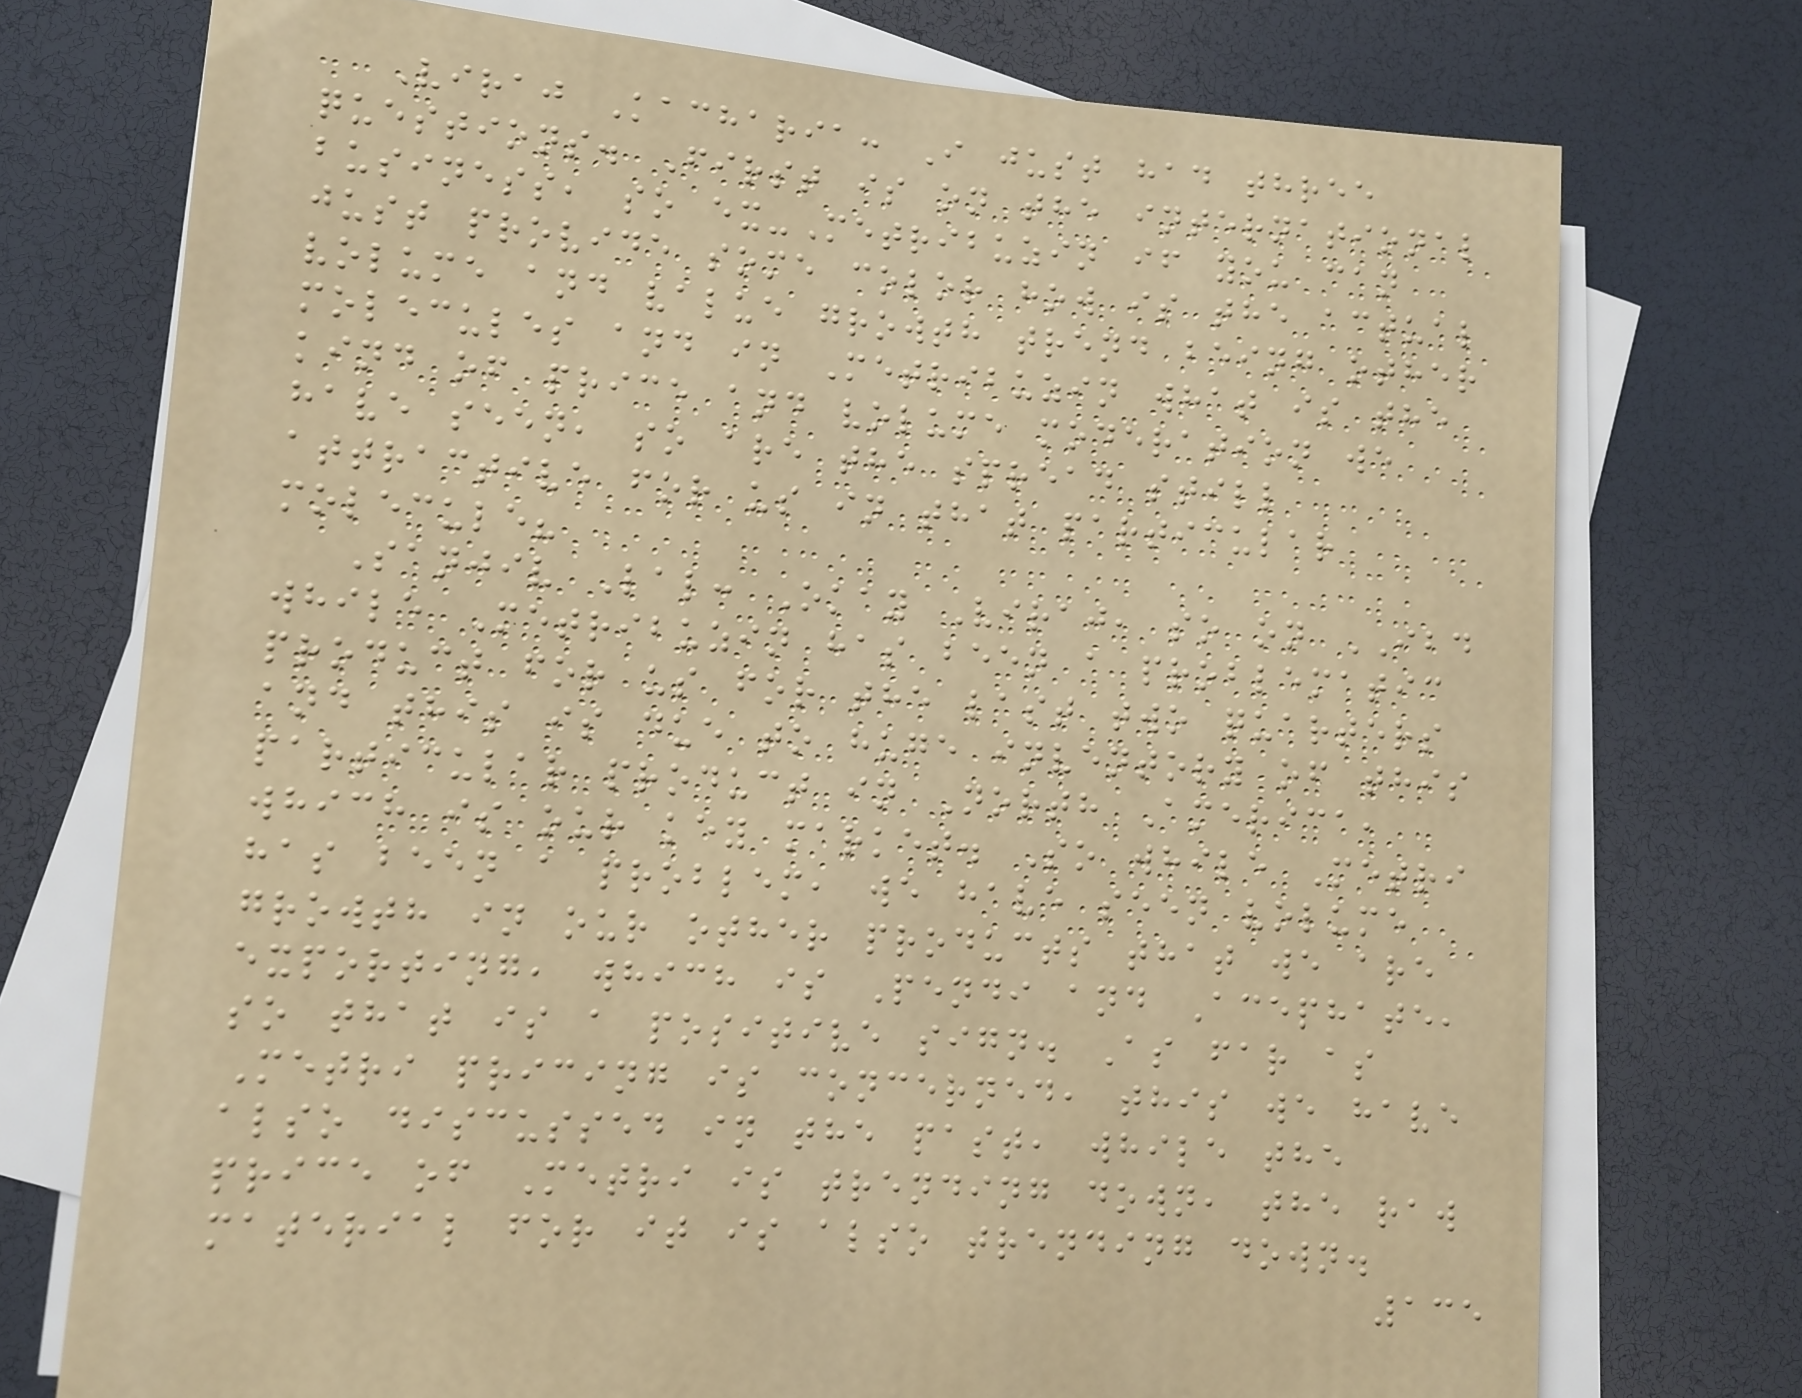Viraj Kacharia: I just had three
questions. First is on the international
business, so ex-Metribuzin if you can
just provide some color how is the actual
volume and value growth trend being other
molecules and in Metribuzin what is the
kind of price and volume moderation we
have seen, so are the spread still
attractive for us in that particular
molecule?
Sanjiv Lal: Okay Viraj, so on IBD
while Metribuzin has been a problematic
product for us for the last two quarters
and this is due to huge inventory of this
particular product in North America,
which is our key market. So while Metri
has been a problem, we have seen volume
growth in our other products that we are
exporting, which is Pendi and Acephate,
so that is a positive sign. As far as
Metri pricing is concerned, this we have
also discussed in the past, while the
price of Metri is trending down, the raw
material for it is also trending down.
135
